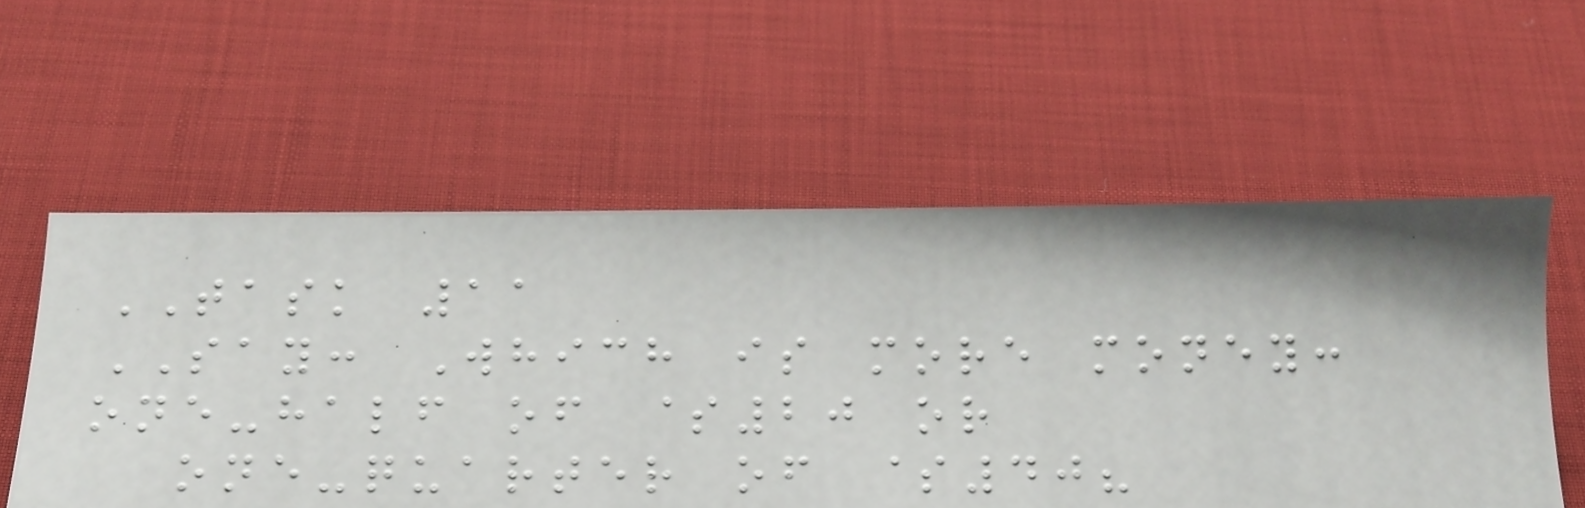TASK 11
SAY: Which is more money:
one-half of $20 or
one-quarter of $40?
